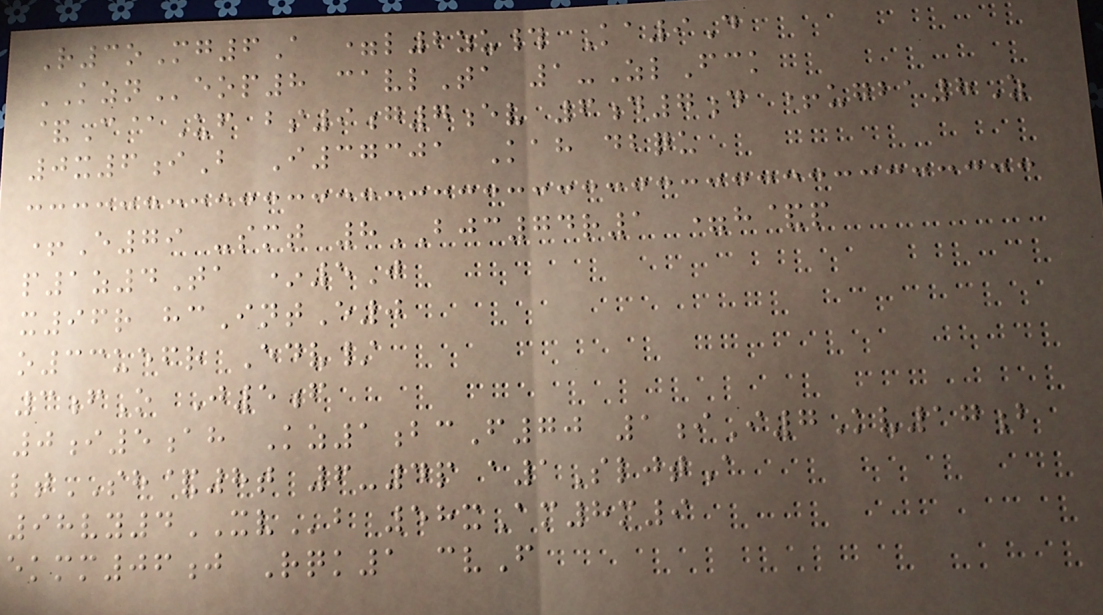R3oMg6A =l2zu# Ka9D
KZNeop8 cavlTa 1-ZlFck
&C@Uf bs9g7ev 6d7d +ugba8Z
0x6iB I37301 Kah dbqu
+E79 -smt 8BJC74r1 =h&p
p1z4Ta *5J
x96r hcIntE0
o33uefr Edv/
3fO J5f
0i5ah Kz1bcF70 1iI7Kv17b
ltSH&8t 6-4p a1SljtA
98vy4XVb 58xAm8m9
ekmm06j Rqk1 cvF
